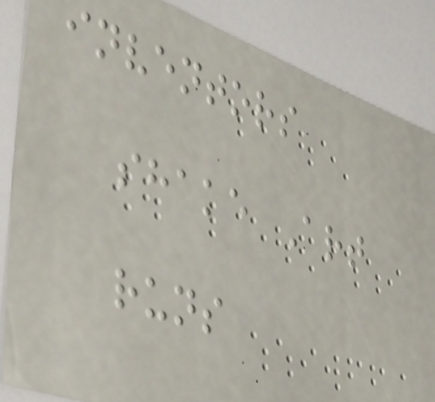inventors
shake Art
runs
